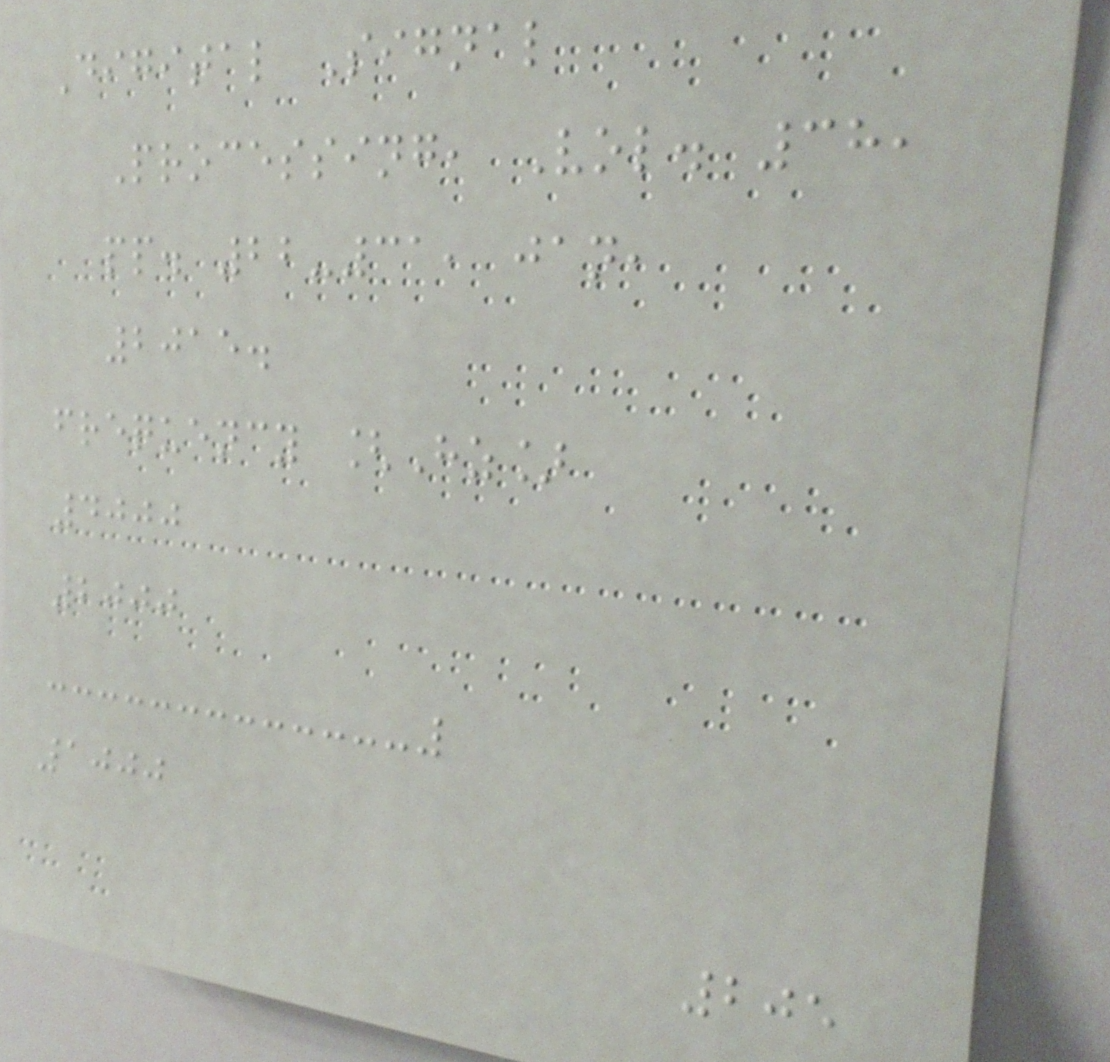Digital Signal
Processing, Vol. 38,
pp. 22-31, jan,
2015.
frequency [Hz]
4000
2000
1000
205
